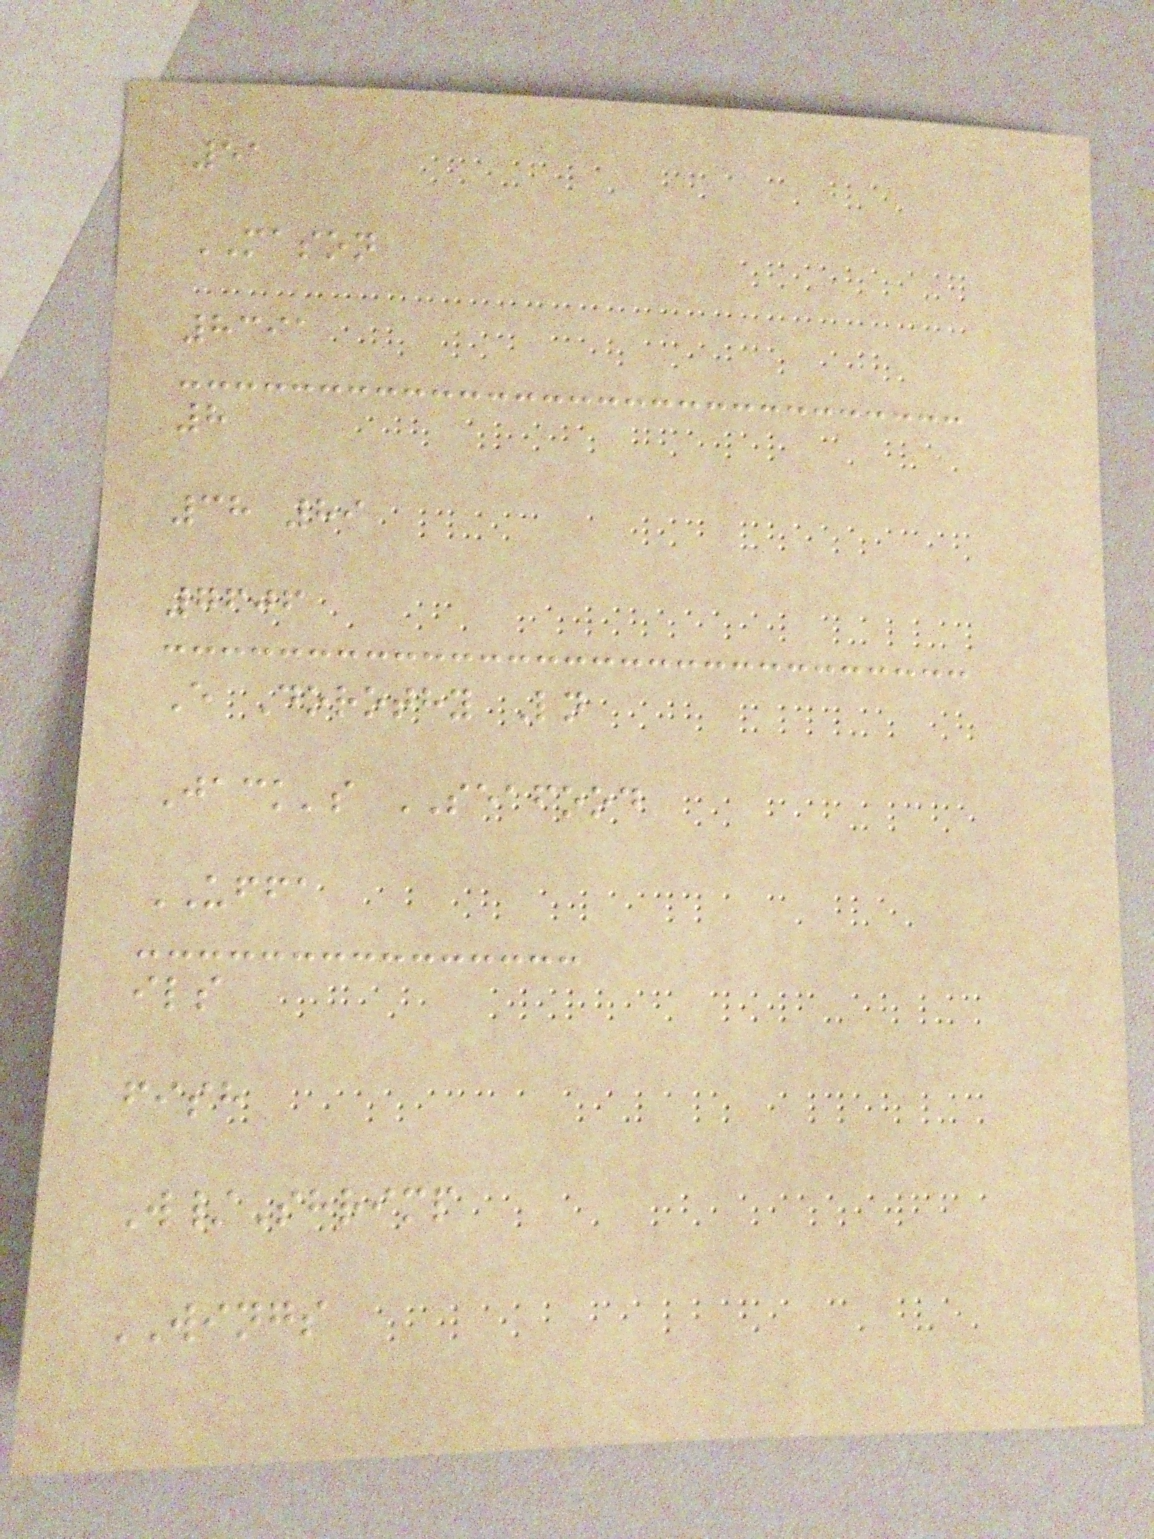51
MASON
8391
8
38 89
7606
E Dorothy Ln
Jack's SEAFOOD
UFFA
ils
fish
W/Shrimp
WINGS
